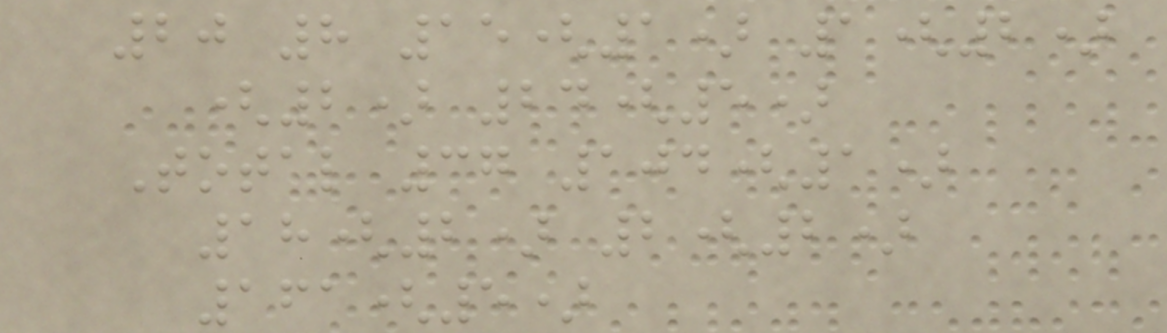20 8 15(1) 1(2)
(2) 24(5)
Total 37 104(1)
18(2) 2(2)
161(5)
